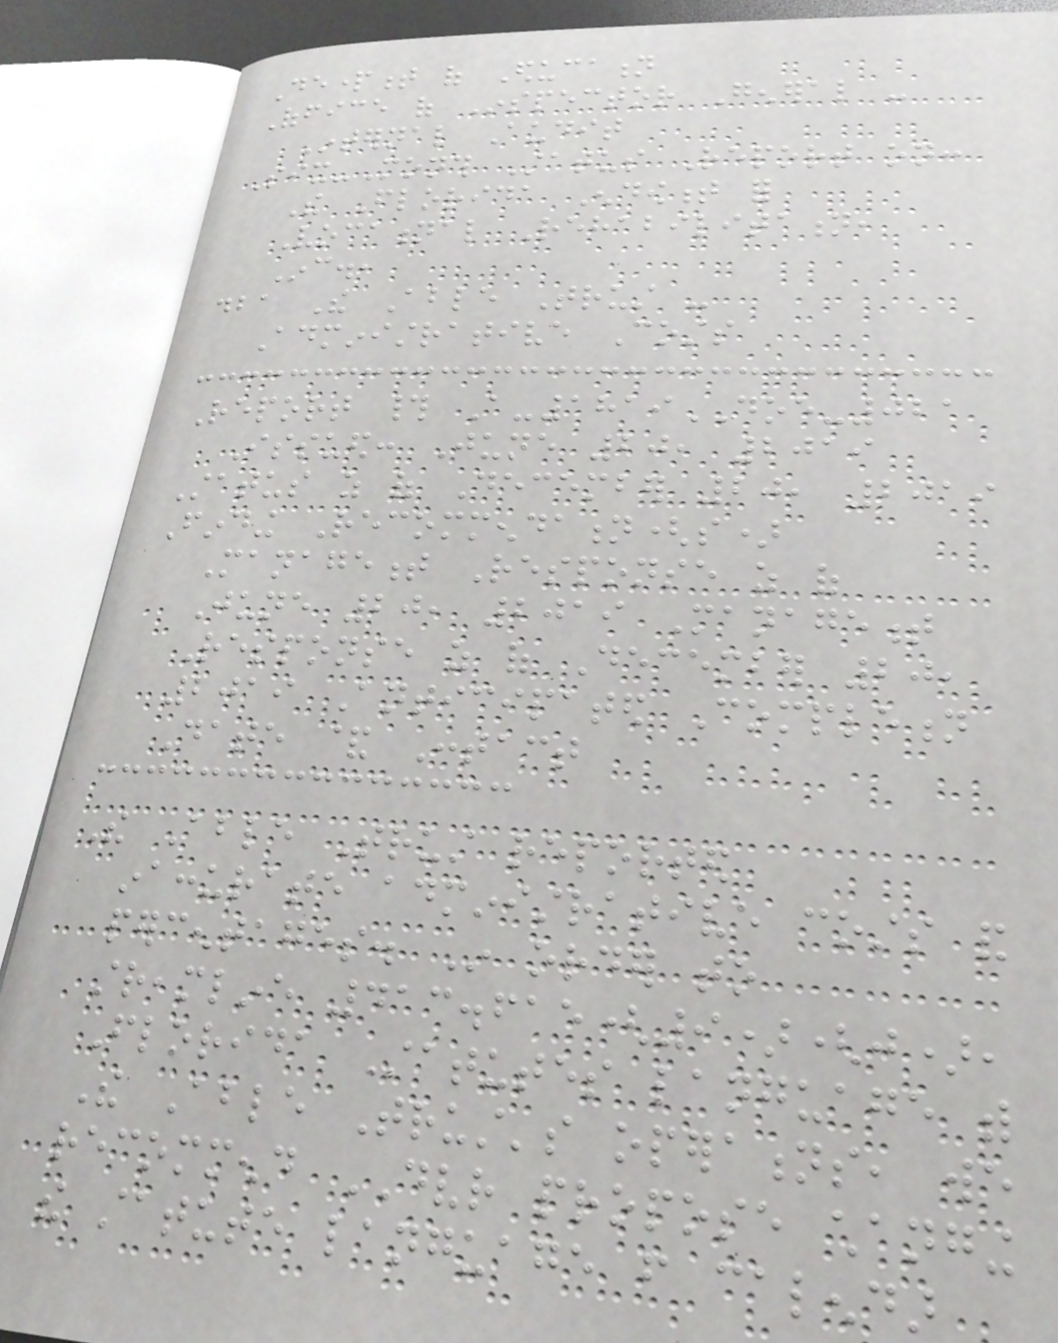Department of Education
Office of Inspector General -
Internal Audit
Six-Month Status Report on:
The Florida Endowment for
Vocational Rehabilitation,
Inc.,
dba The Able Trust -
Administrative Costs
Report # A-1819DOE-021
Issued: June 20, 2019
Status as of December 20, 2019
Finding Recommendation(s)
Management Response as of
June 20, 2019 Management
Response as of December 20,
2019 Anticipated Completion
Date & Contact
The Able Trust reported
inaccurate administrative costs and
percentages. In order to
streamline 413.615(9)(j),
Florida Statutes language with
The Able Trust's operations, we
recommend DVR propose changing
the statute language from calendar
